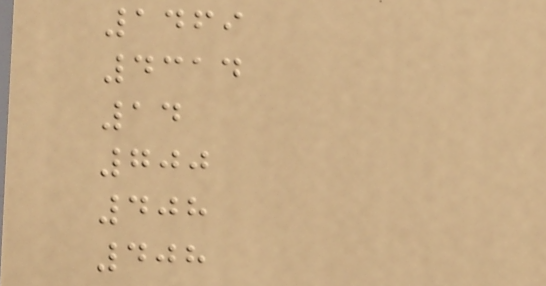1469
4314
14
700
408
408
